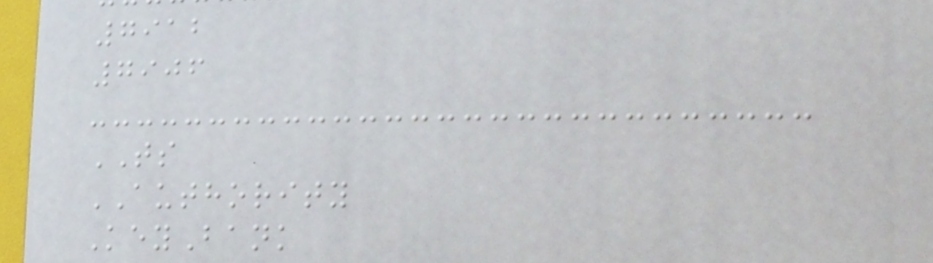7912
7906
TS
AUTHORITY
KeyBank
